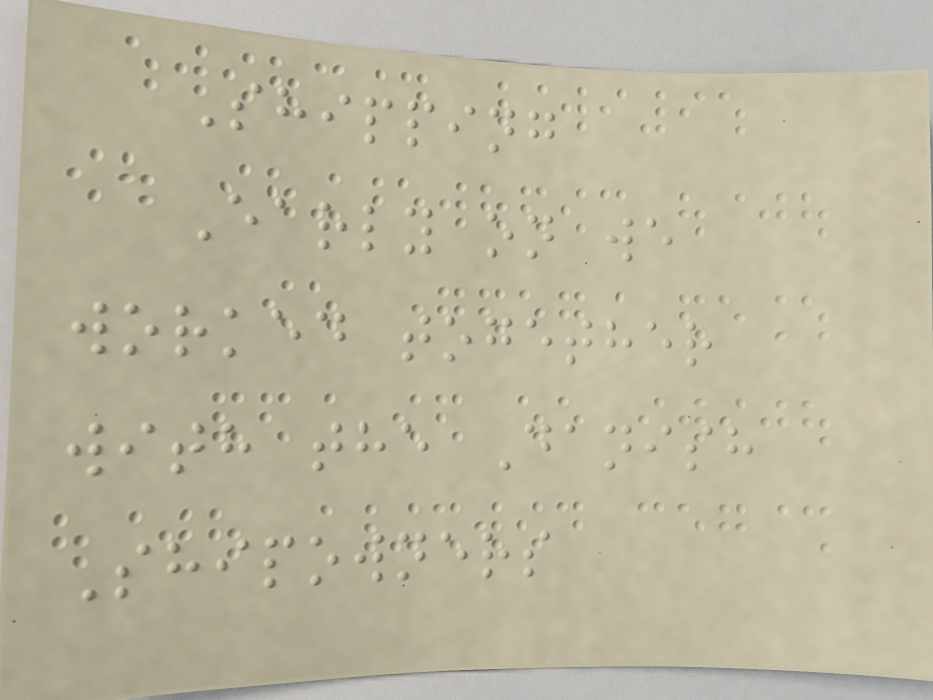Shipping
Early on we
worked together
with the Danish
Shipowners
